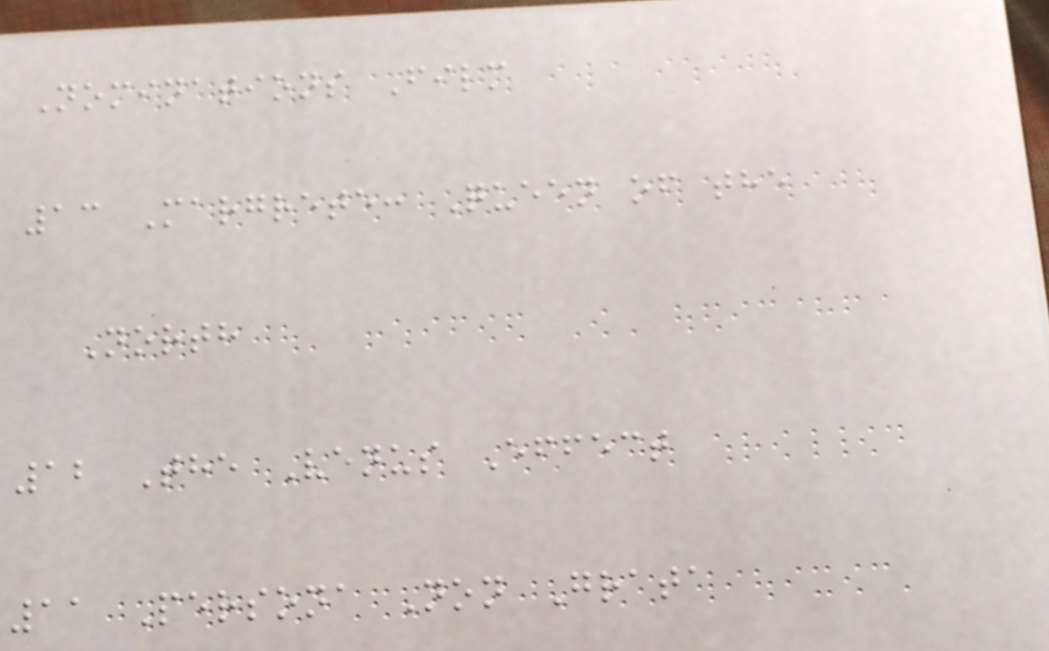Nominations Film
13 Margrete: Queen of the
North
12 The Venus Effect
11 Persona Non Grata
